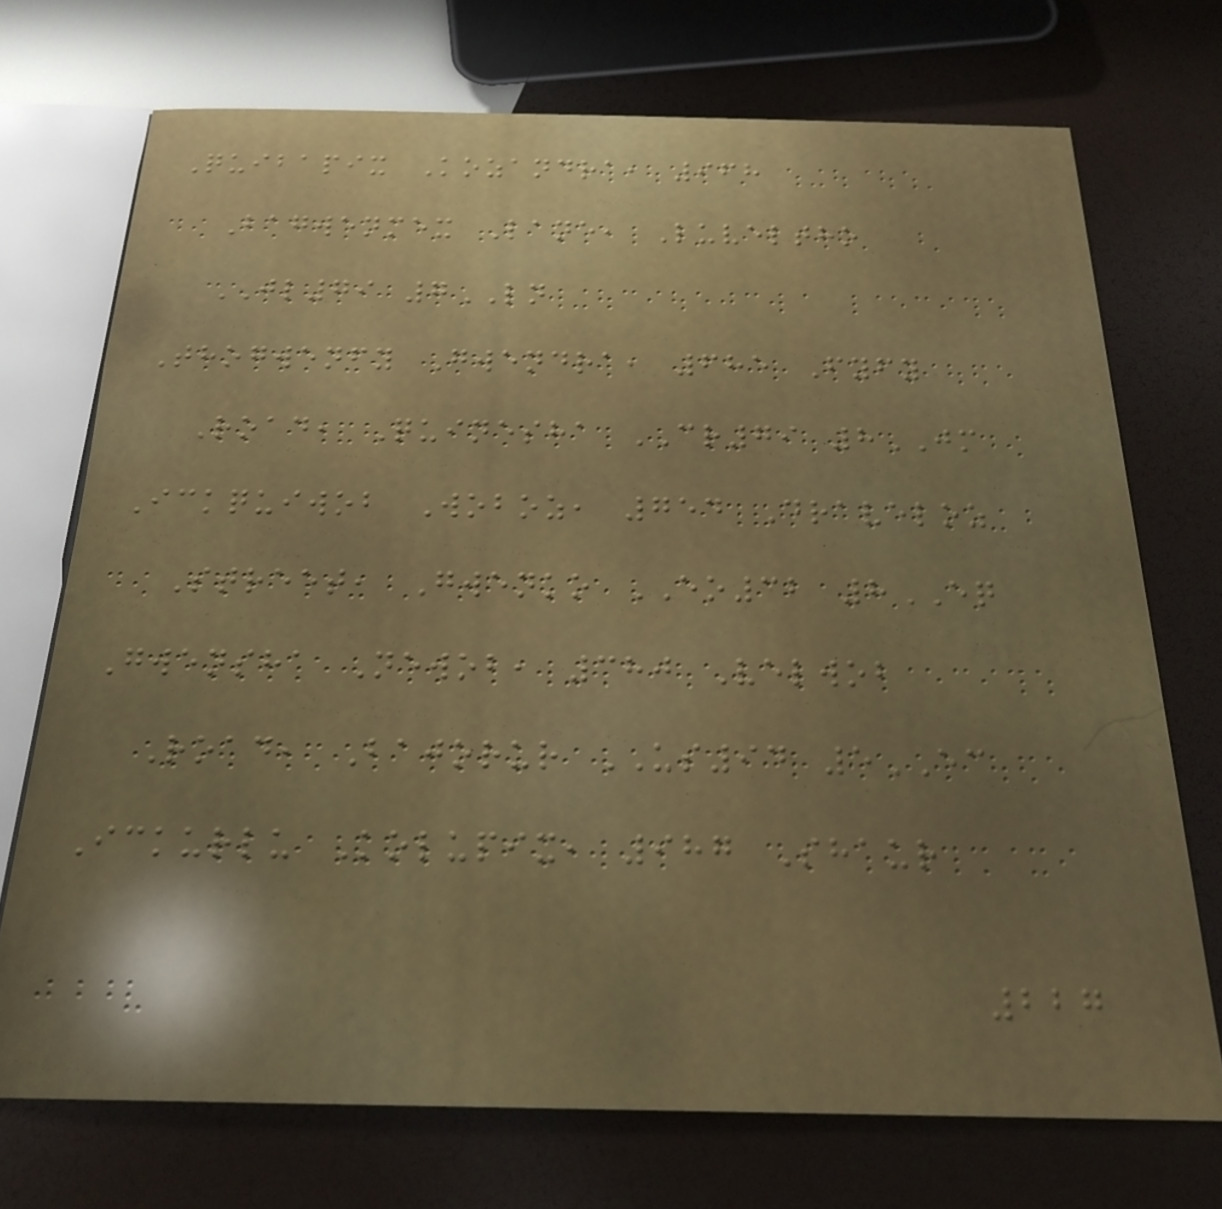Quibapix Kozandra, 968
Bagwenmex Lane, Luveltho
JL79 7LN
Thogwenfy Gwendra, 685 Fyfy
Road, Quinesha CR79 8JM
Ickquiwob Woboz, 754 Draveloz
Street, Gwenko EO32 8EQ
Gwensha Newob, 380 Velwob
Road, Bajorur US94 5EC
Ickurlu Kolupix, 987 Shaur
227
